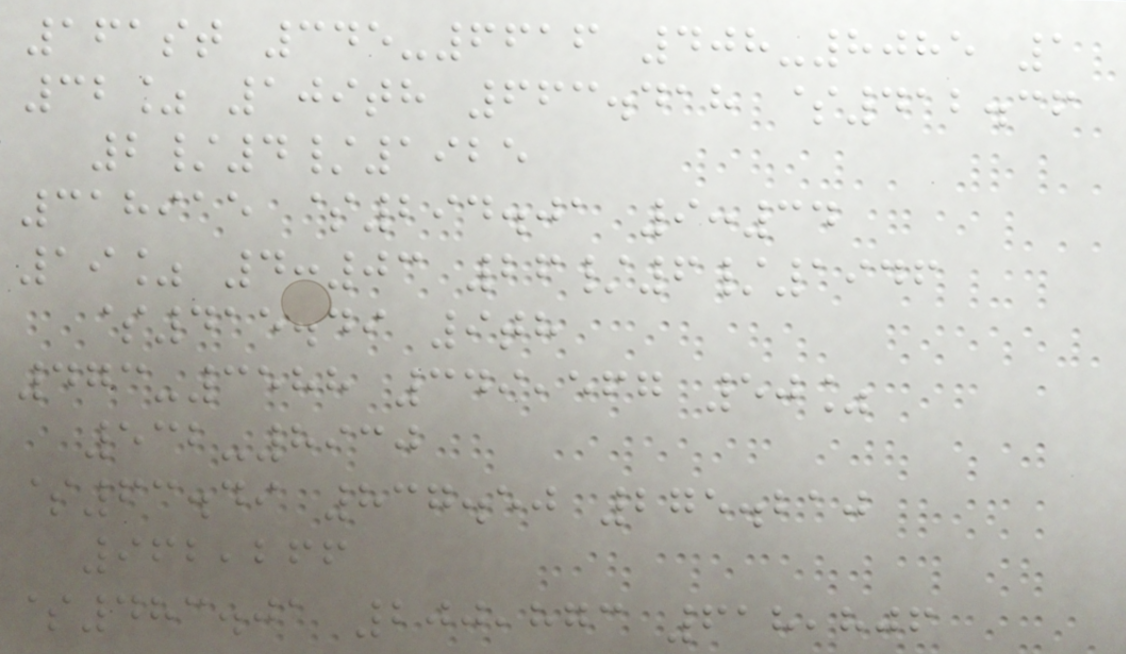161st 345-6616 408-8085 1
32% 109th 663.418 $412.36
2/4/1925
318915 $294.01 9:34
19% 4:03 26/6/1946
$415.49 9th
473-3588 349,567 50%
532-8930
$63.49 837.50 275.210
962,266
$483.01 200,873 618,806
